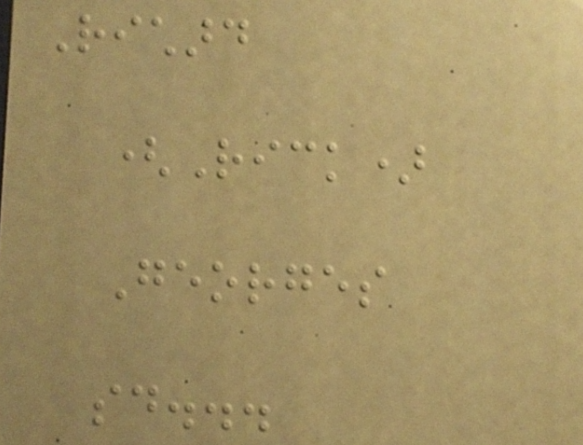Richard
(Rick)
Georges
said...
